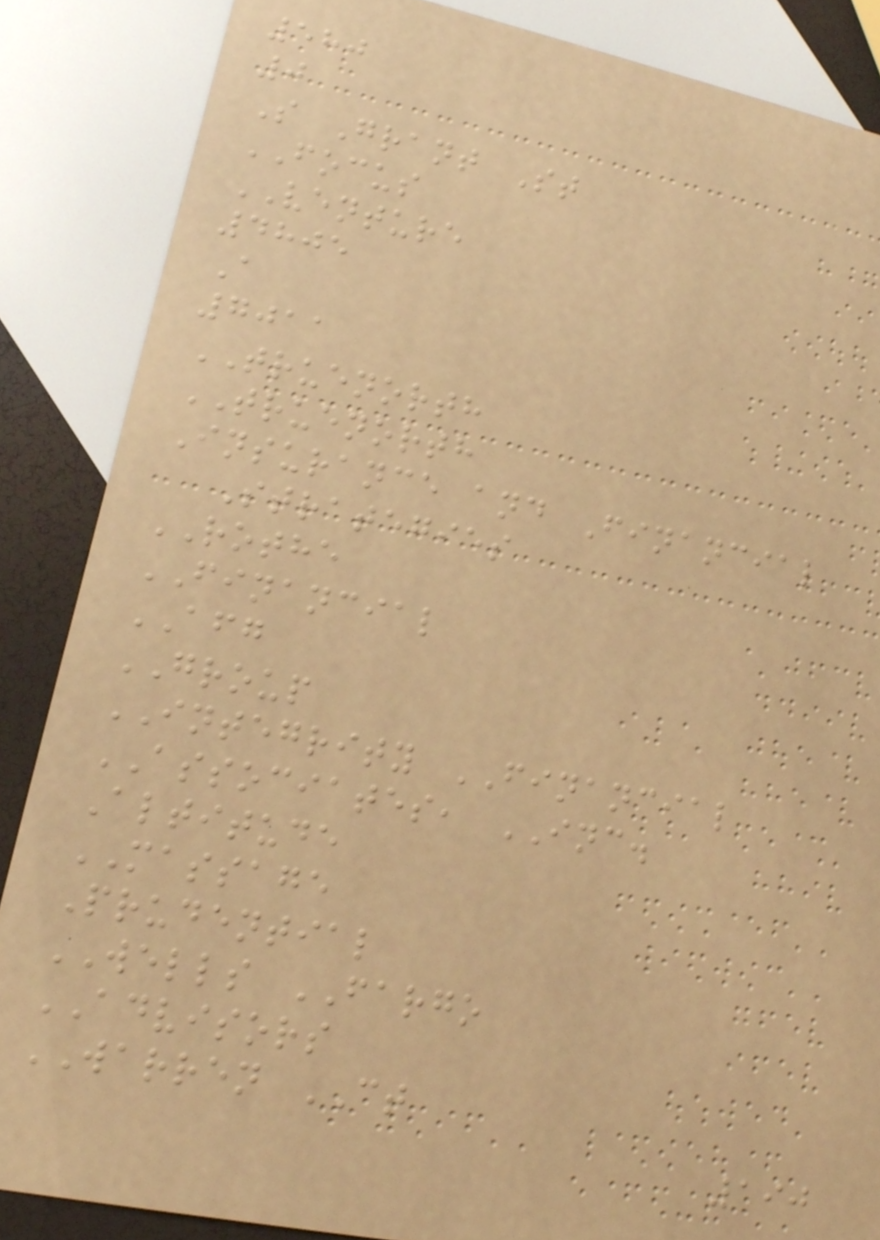580
0
S Grant St
FOCUS
VENTURE
4805
A
7011
TRUENORTH
TRUENORTH
Insurance and Financial
Strategies
ROTHE
FINANCIAL
AFG
GROUP
INTEGRITY FINANCIAL
ASSOCIATES, INC.
Altitude
MASSAGE
Prudential
WELLS FARGO
ADVISORS
WARREN CT
190
